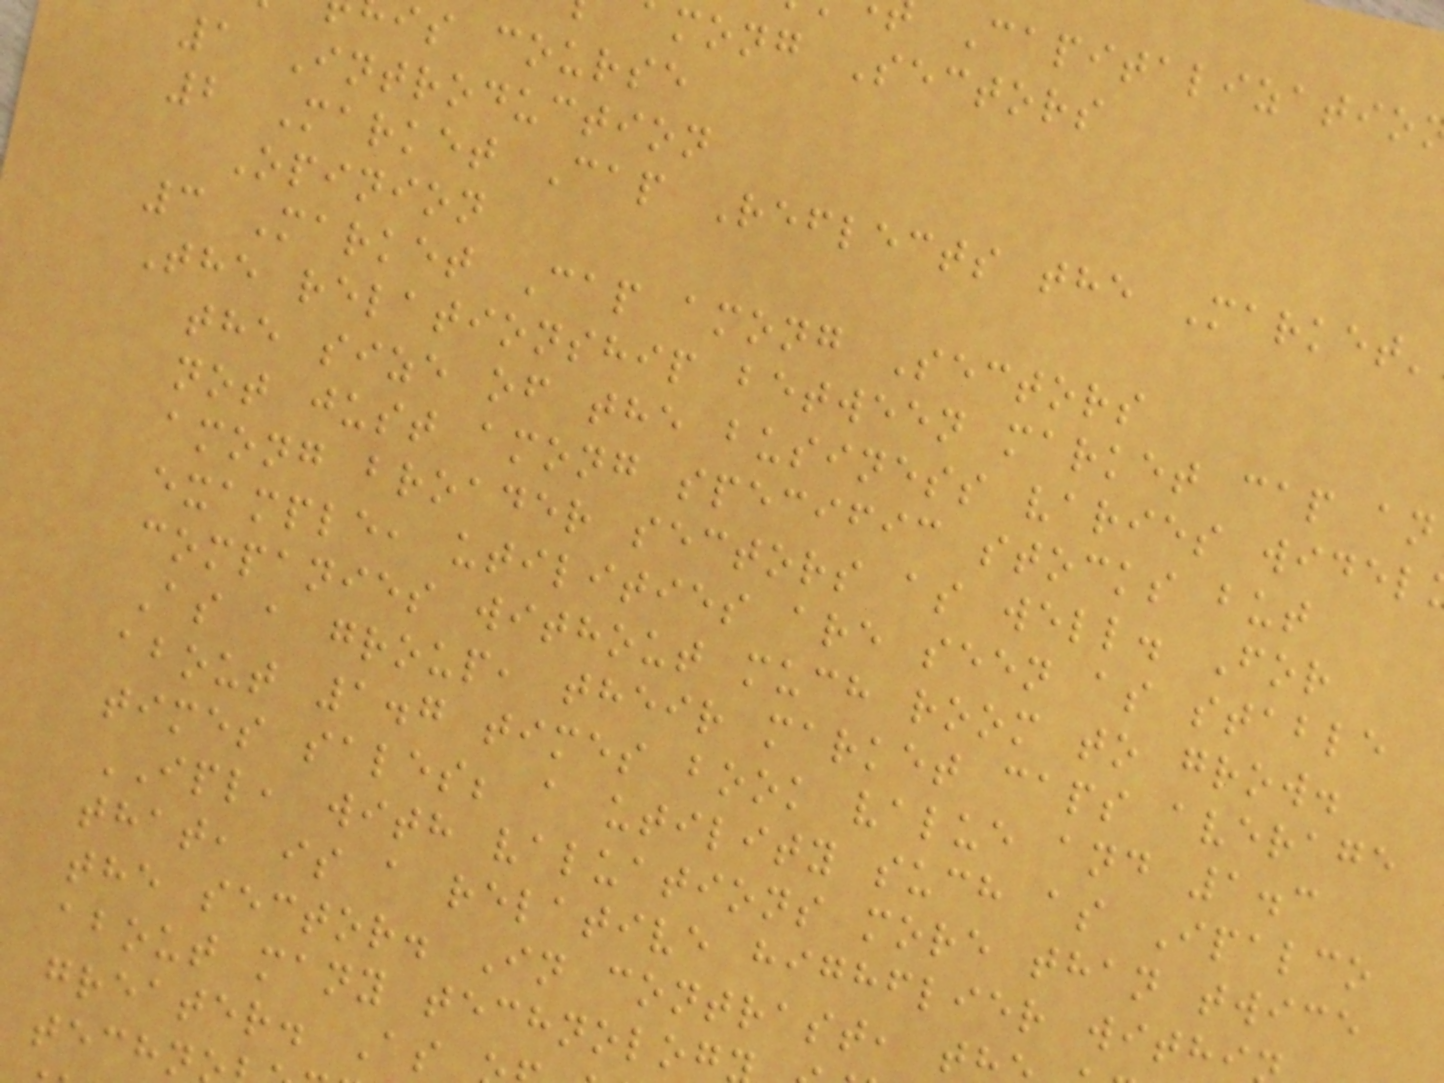Capitalizatio
mong Sectors
is course
1 Introduction
2 Market Cap Reflects the Market'
Opinion
3 Market Cap among Sectors
The relationship between market cap an
the size of the business varies widel
not just among specific stocks but
among broader sectors as well. For
example, utilities are seen as stable
companies without much room to grow.
As a group, their market caps average
about 1.7 times book value and 1.3
times sales; a utility such as Ipalco
IPL, with valuations more than twice
that, is a relative highflier withi
the sector. In contrast, t
about many technolog
greater. As
